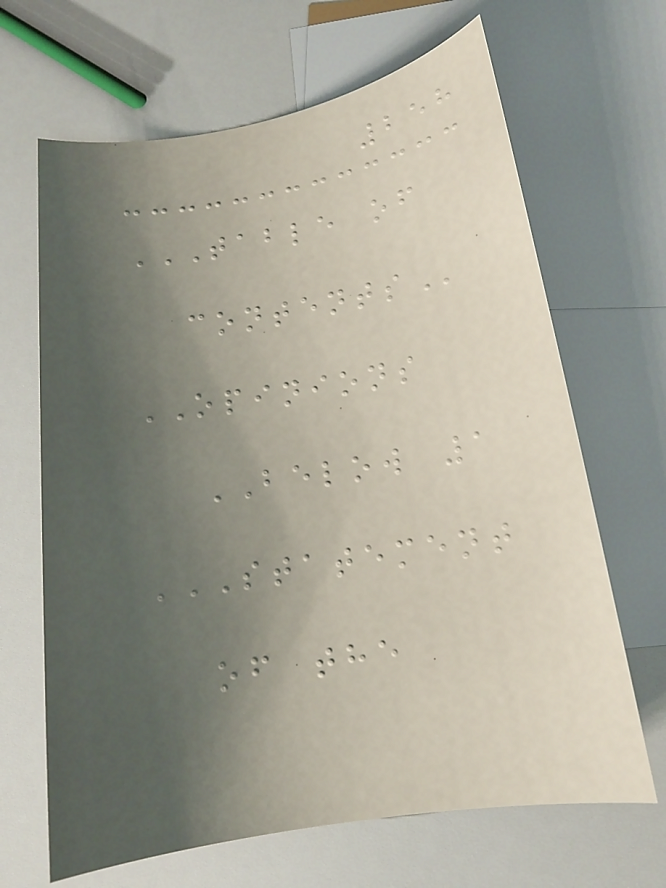258
TABLE OF
CONTENTS
OPINIONS
BELOW 1
STATEMENT
OF THE
